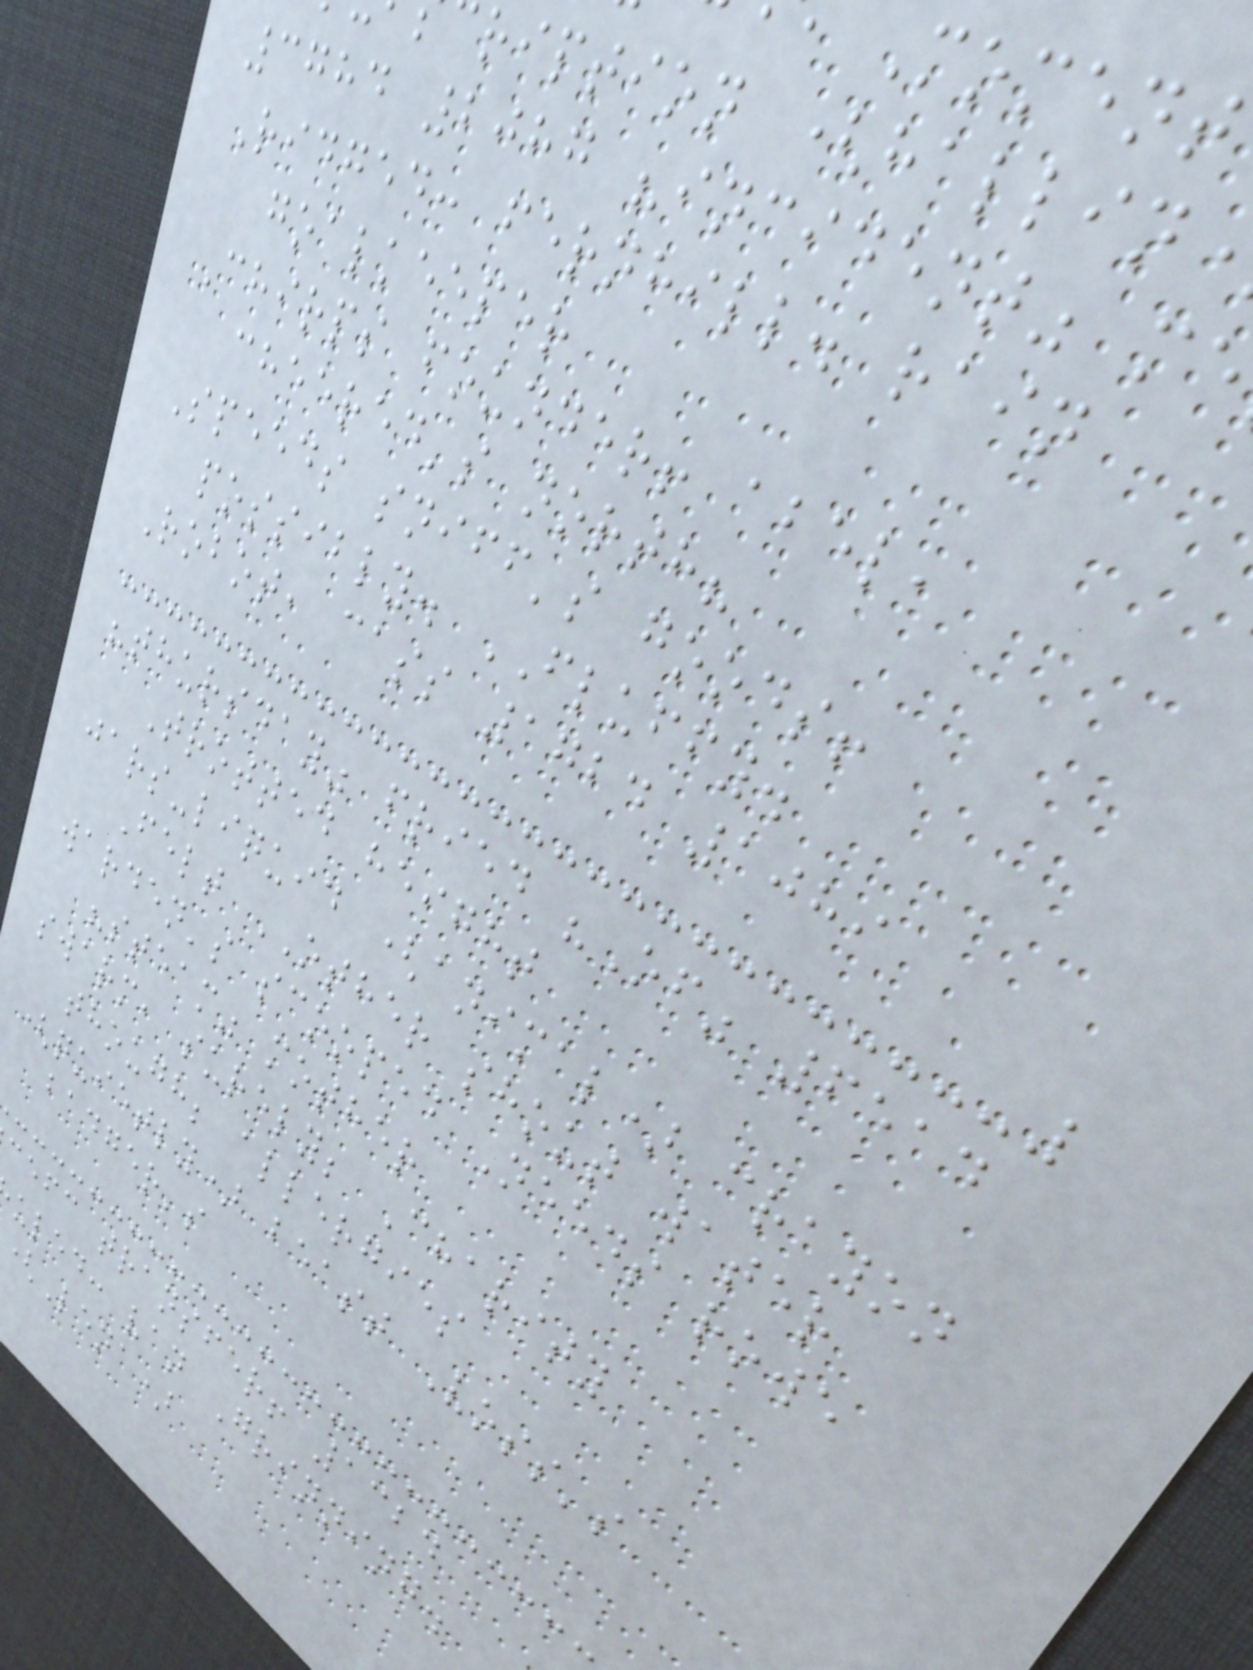ription (hallin
3784 2087 "incident" m
Ridged: fernhill. rain
goalkeeper
Chirps founder! abel,
cheered's north?
Speeds sniff's goods!
possibly. FLUFFY.
Robot, cass 1724 1089
"thursday" fried "Of" 6514
Trotted height
jars-liquid (animal) crayon
Felt OTHER shout water
warden's scooped Needs rowe
"steam" mother
swarm, surely; Charity
though; allergies
(quietly) beast Voss's
badger's
cefc transfer! 1324
uled: van Grinning.
(Lena)
